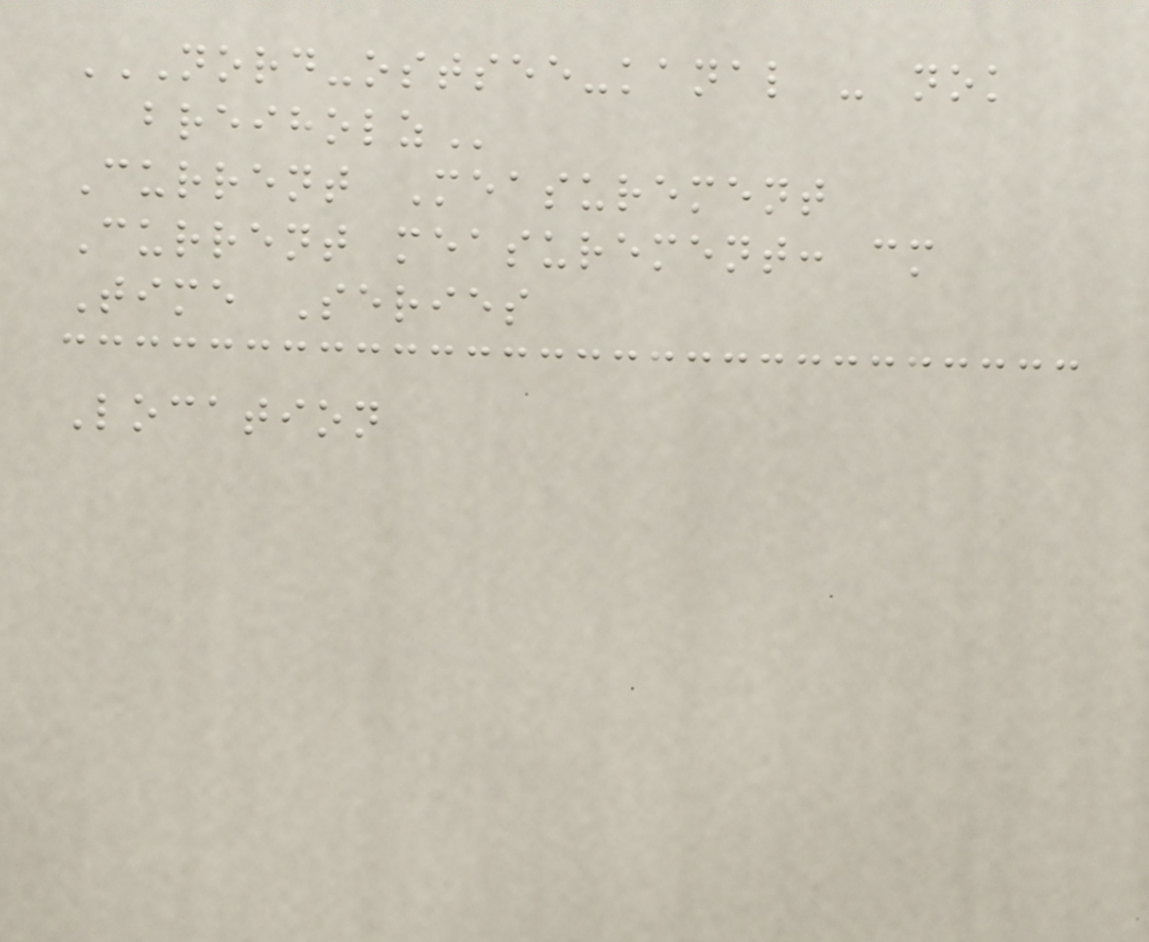NORD-OSTSEE-KANAL - NOK
BREIHOLZ
Current Measurement
Current measurement: cm
Time Series
Location
